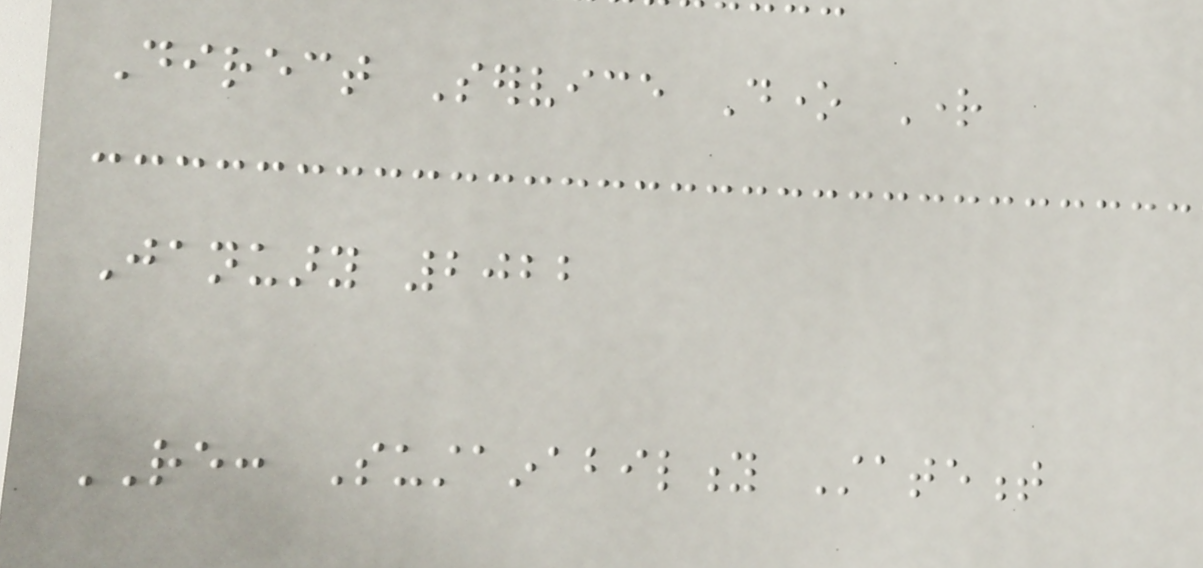Direct Service Done Right
January 2022
RE: Sustainability Statement
